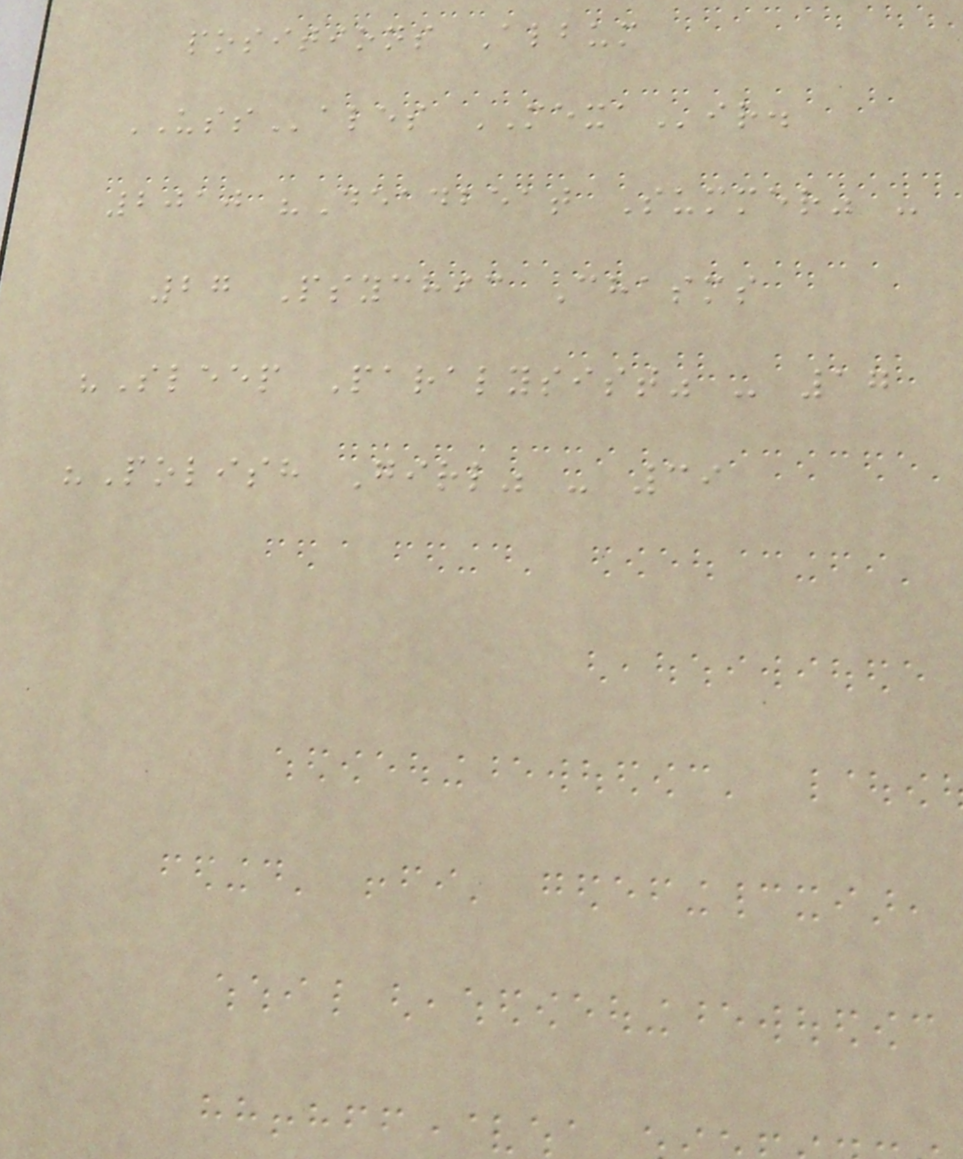positions Album
USSales MEXAir.
2010 "Deadbeat Summer" -
27 Psychic Chasms
"Sleep Paralysist" - 17
"Polish Girl" - 39
